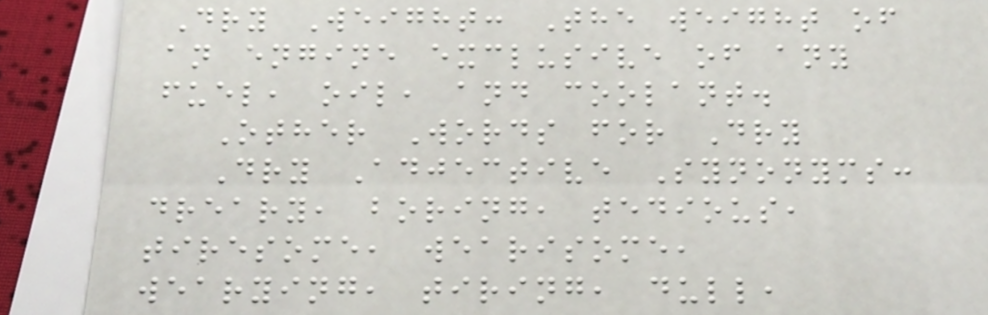Dry Weight: The weight of
an engine exclusive of any
fuel, oil, and coolant.
Other Words for Dry
Dry Adjective Synonyms:
dreary, boring, tedious,
tiresome, wearisome,
wearying, tiring, dull,
